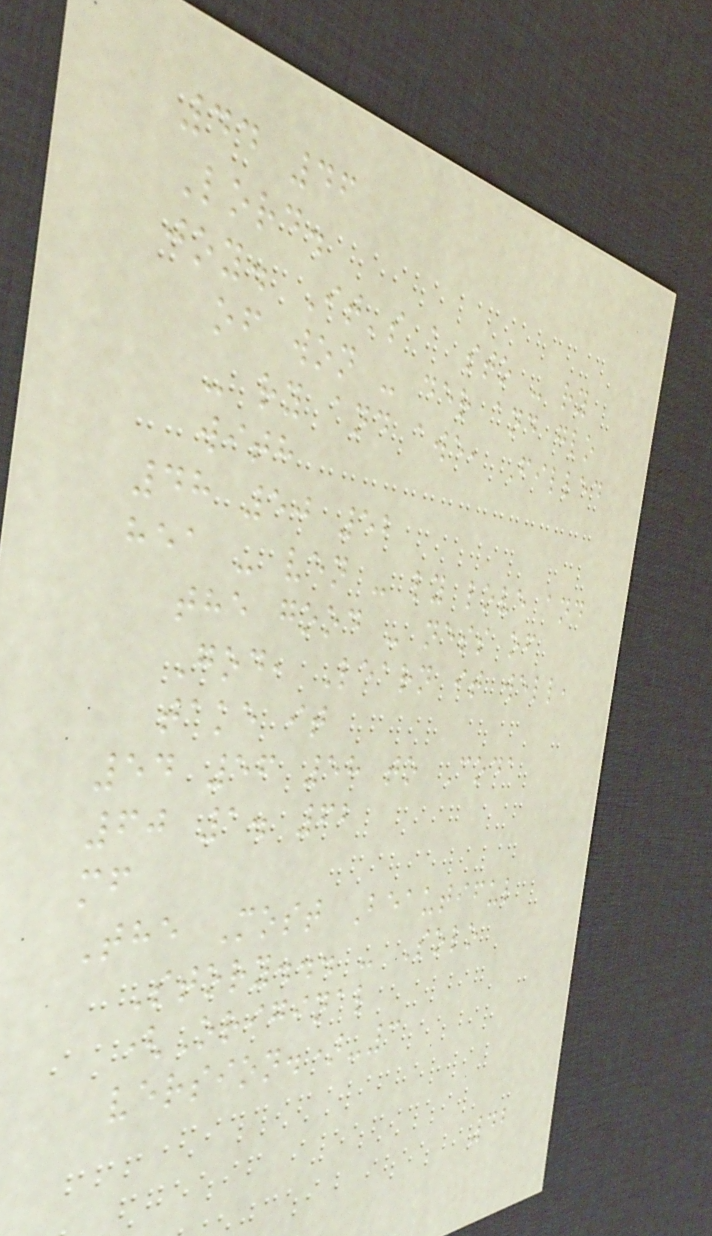44 46
Lord.
joy. It's a sto - ry
of won - der and glo
- ry and awe, Filled
with
48 50 52
hea - ven - ly love and
the good - ness of
God, Learn it well,
take it
54 56 58 to Coda
60 1. 62
mf
The Most Beautiful
Story... - Solo
(Original
version.)-3
42
